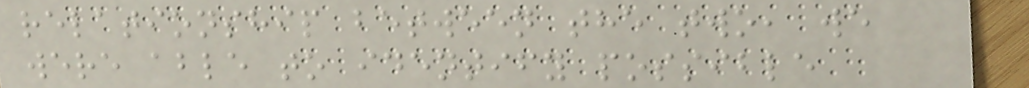relationship between the two, we
were able to identify possible
